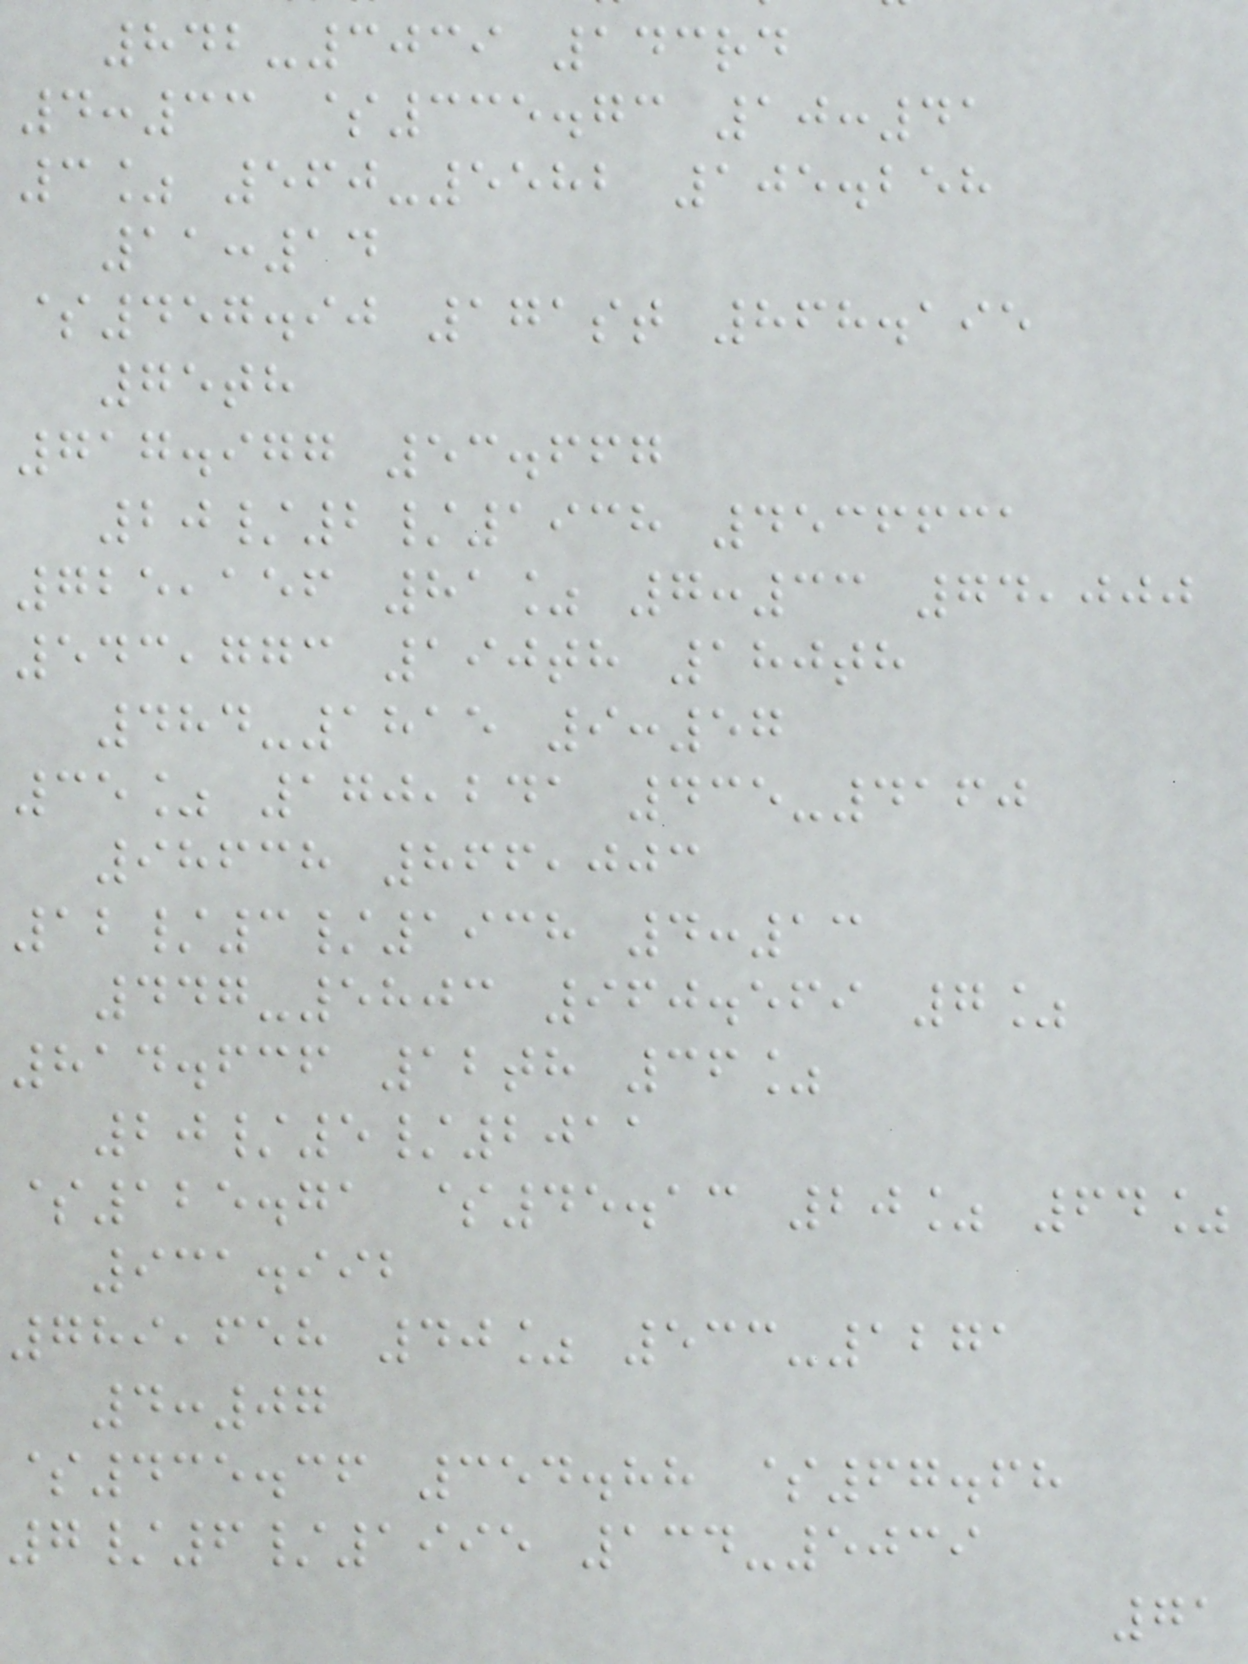842-3039 143rd
4:33 $335.73 10:41
3% 560-5582 105.258
11:14
$457.90 171st 868.195
75th
717.977 53.667
20/2/1938 4536631
725,156 81% 7:33 74,000
543,773 190th 180th
484-1815 9:57
35% 170,241 435-4160
98638 866,003
12/3/1938 4:13
447-5803 960.569 7%
814.636 12th 36%
20/5/2011
$125.71 $45.13 20% 64%
931.992
789,658 40% 533-1271
4:07
$435.36 354.88 $67.68
7/6/1995 134-5039
71
